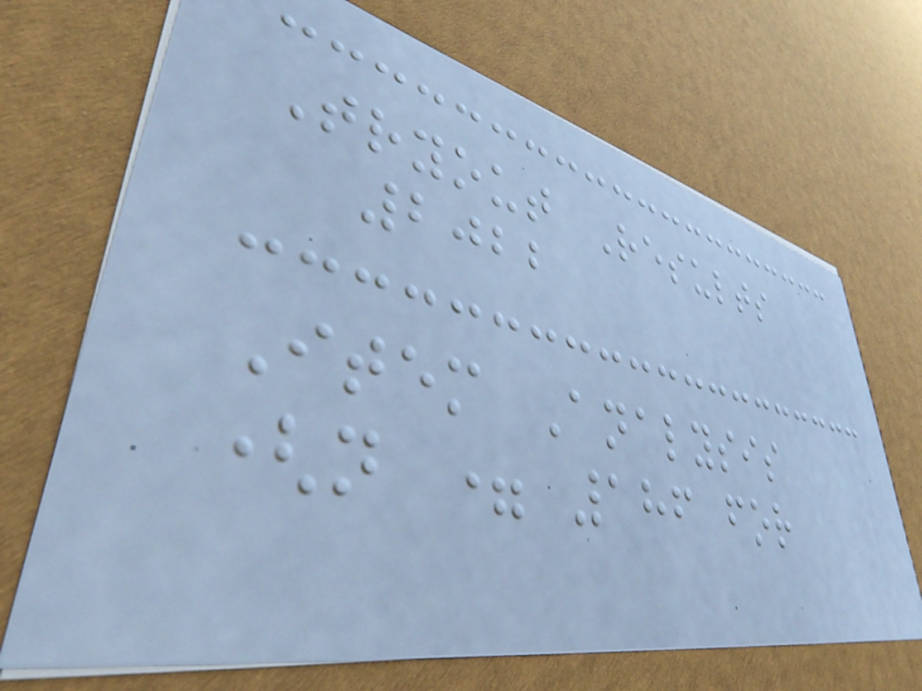Tryout Results
2022
Item Analysis
(n = 186 for
